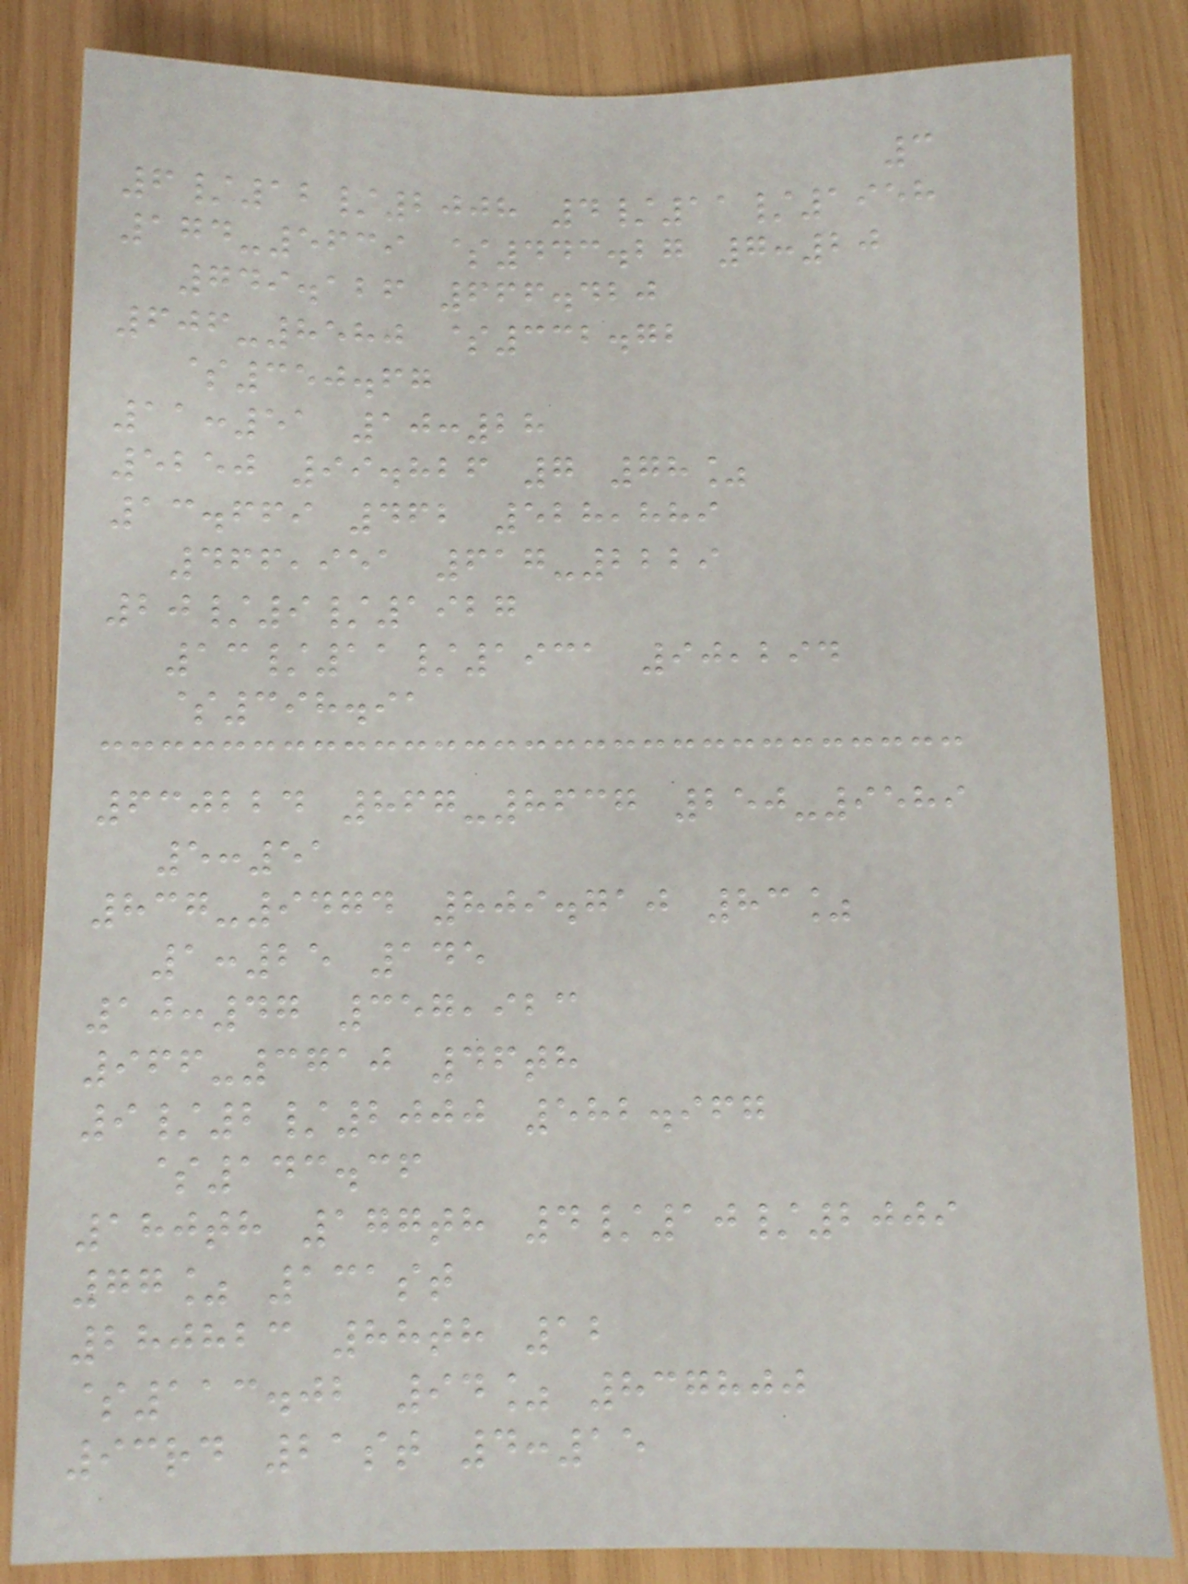3
6/12/2008 4/11/1958
174-5639 $443.27 7:20
749.126 666.420
606-8580 $332.72
$350.67
11:51 10:28
5250 99.826 7 78%
13.669 462 528,889
466,951 617-2229
20/9/1927
13/11/1931 90,294
$398.91
630224 867-8637 250-9589
5:51
837-9474 809.710 83%
1:25 145
10:47 357,923
966-3710 46th
9/2/2000 582.967
$143.36
180th 177th 4/10/2009
77% 131st
280823 88th 12
$113.02 94% 837800
93rd 21st 4:15
